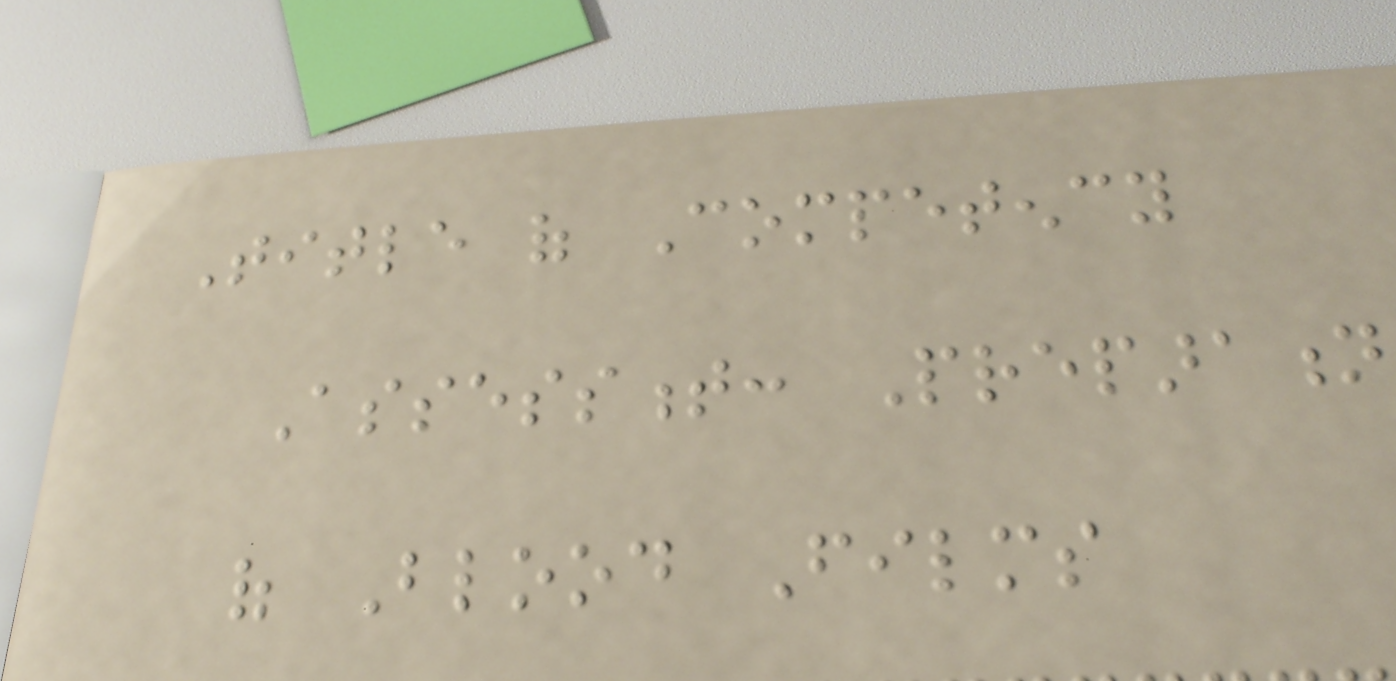Title of Competency
Assessment: Preparation
of Blood Films
